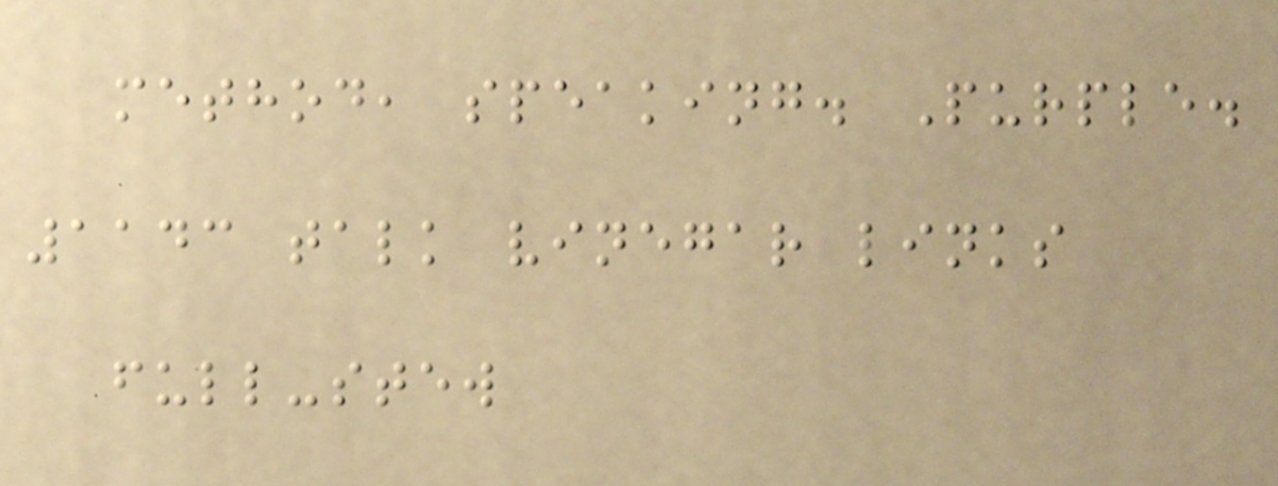method, speaking. Purple.
1143 talk vinegar links
full-stew
